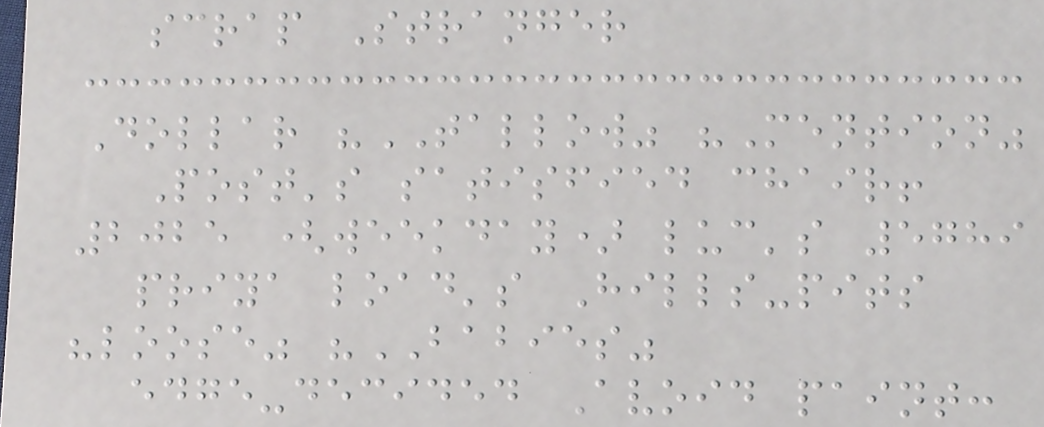scrap Stranger
Dollar "TALLOW" "Mention"
Post's satisfied chair!
2025 (weekday) luc's 5789
priya load's Hills-pits
"loose" "BABIES"
edge-decided Avoid paint:
